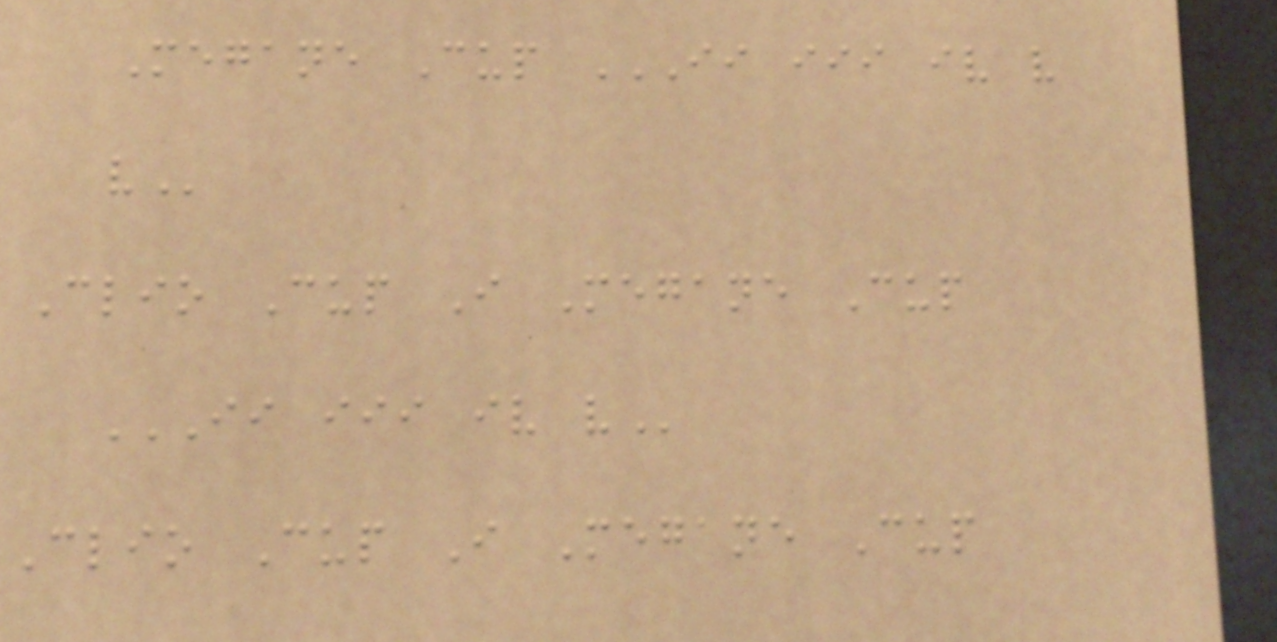Megane Cup II III IV V
V
Clio Cup I Megane Cup
II III IV V
Clio Cup I Megane Cup
